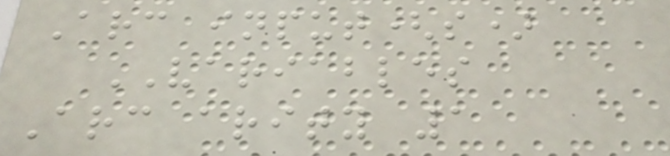Arc input(s)
VARIABLES
Arc arity 1
